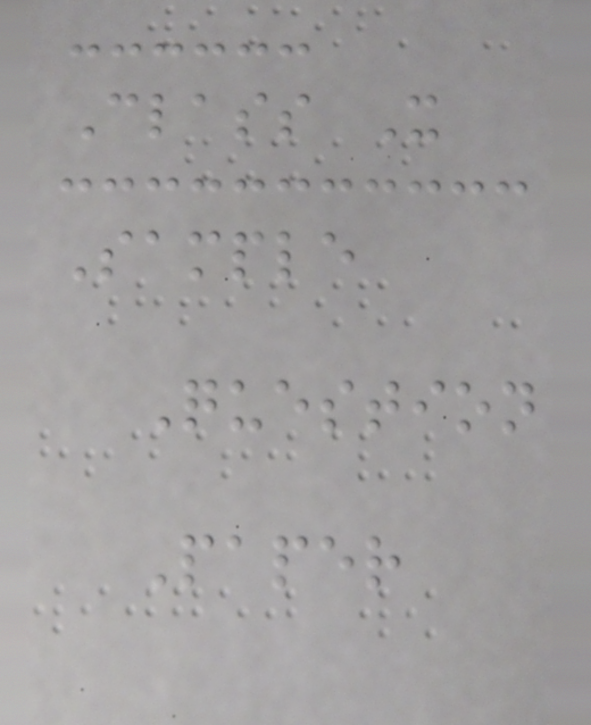Class X
Sample
Question
Paper
